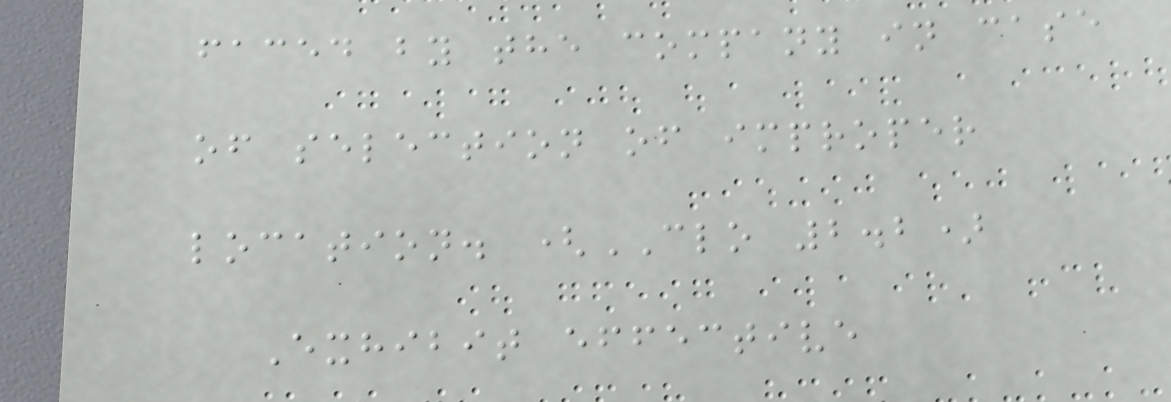faced by the company in case
of selection of improper
location. (CLO 2.2)
Exhibit effective
